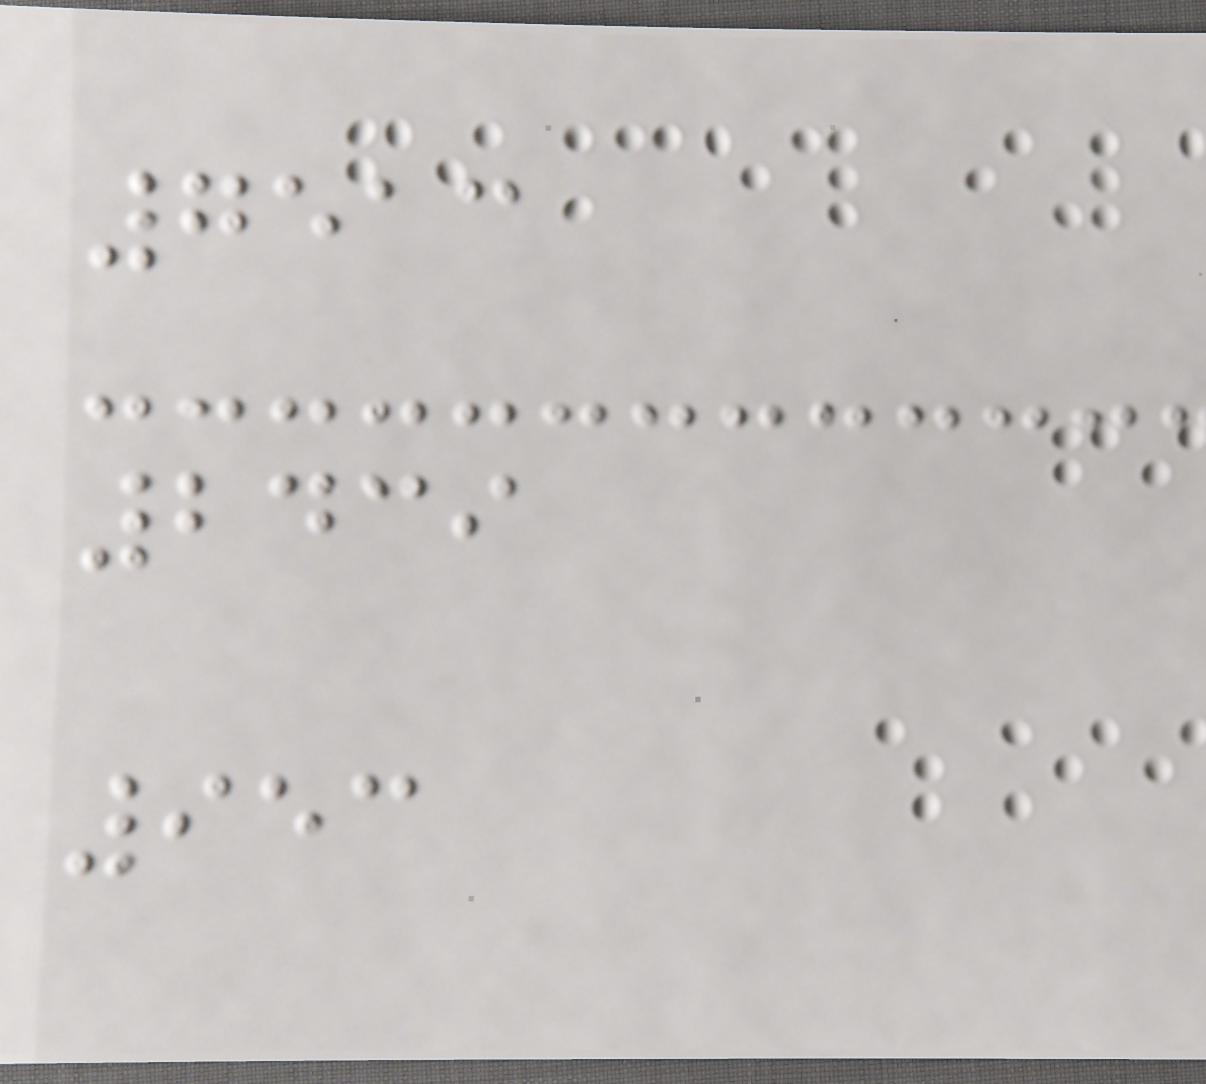7513
2439
953
